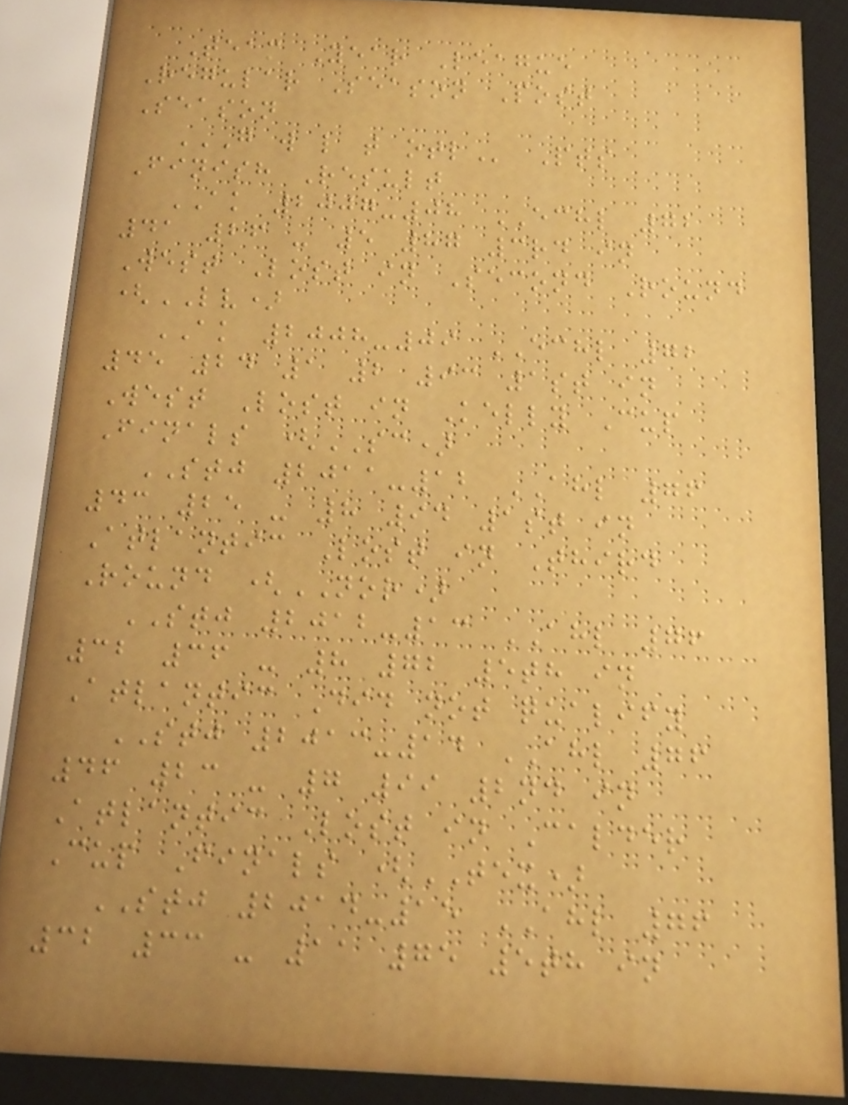Team Year League
Regular Season Post
Season
G W L T OTL Pts
Finish Result
AK 2007-08 ECHL 72
41 26 - 5 87 3rd in
West Lost in Second Round
(LV)
AK 2008-09 ECHL 72
45 24 1 2 93 1st in
West Lost in Kelly Cup
Finals (SC)
STJ 2011-12 AHL 76
43 25 - 8 94 1st in
Atlantic Lost in Third
Round (NOR)
STJ 2012-13 AHL 76
32 36 - 8 72 5th in
Atlantic Did not qualify
STJ 2013-14 AHL 76
46 23 - 7 99 2nd in
Atlantic Lost in Calder
Cup Finals (TEX)
STJ 2014-15 AHL 76
32 33 - 11 75 5th in
